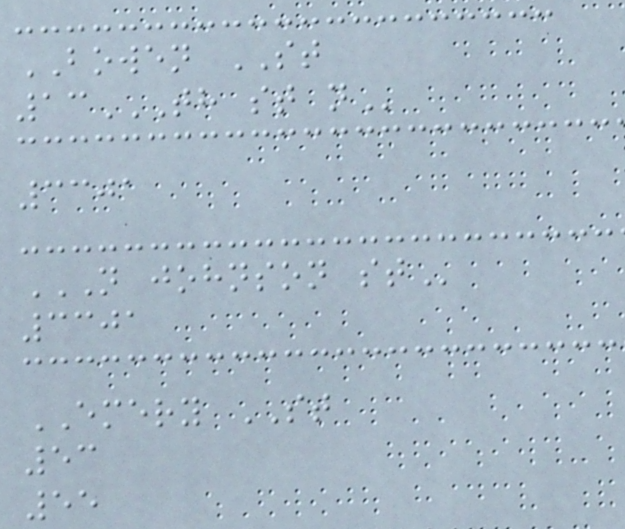BOWEN ST
13TH ST N
3301
N JOHNSON ST
3301
EMERY ST
53
55
